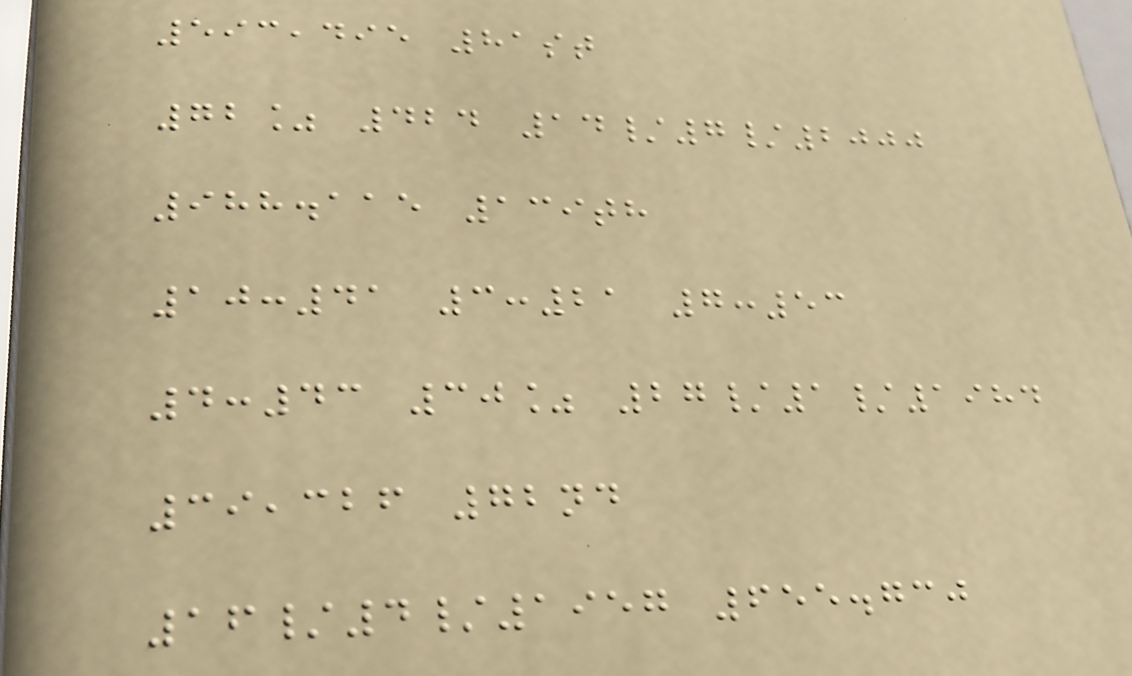593,495 81st
72% 424 14/7/2000
988.115 139th
10:41 3:21 7:53
4:43 30% 27/1/1984
39,326 72nd
16/4/1957 655.730
